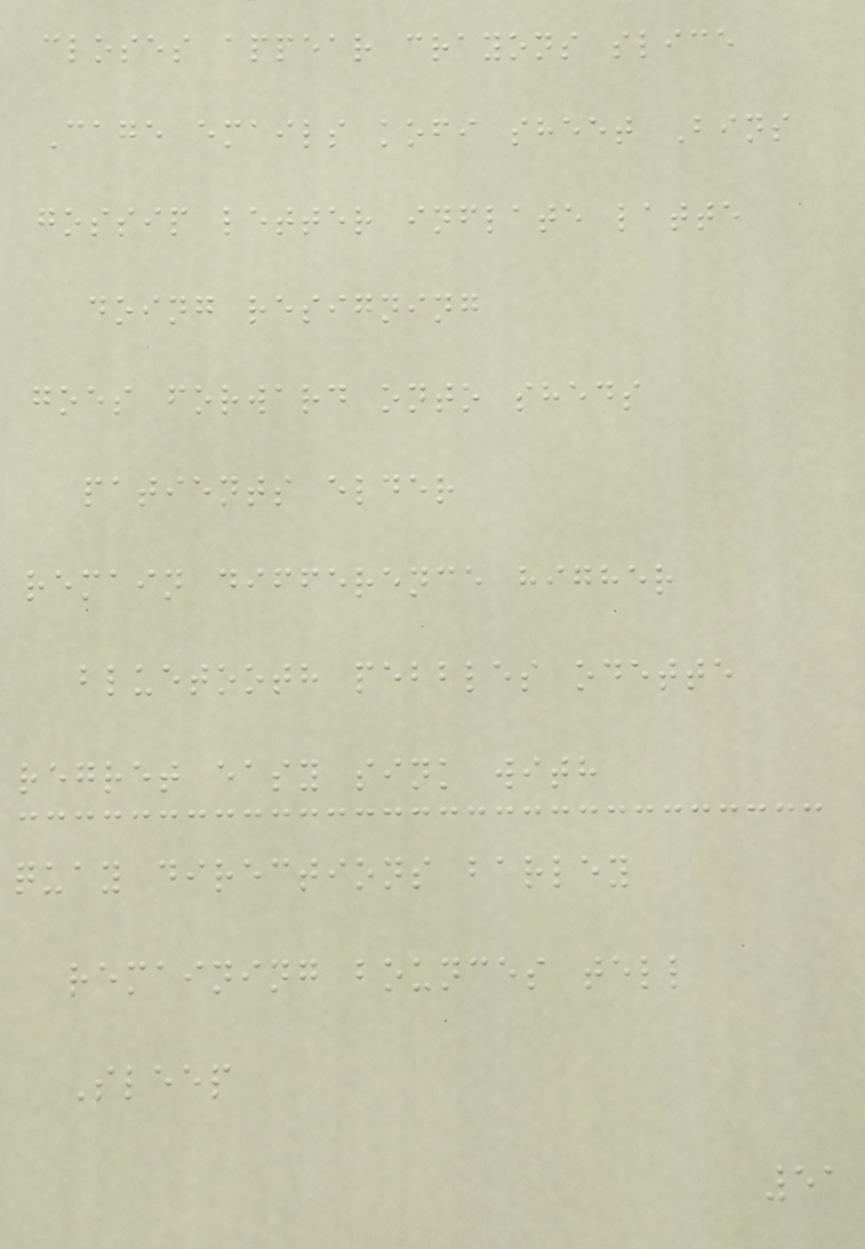closes appear crayons slice
Cage emails kofi sheet Bins
gossip letter inflate latte
doing resigning
goes forward onto sheds
patients elder
remain difference higher
bluetooth pebbles odette
regret easy sink with
quay directions barley
remaining bounces tell
Sleep
51
